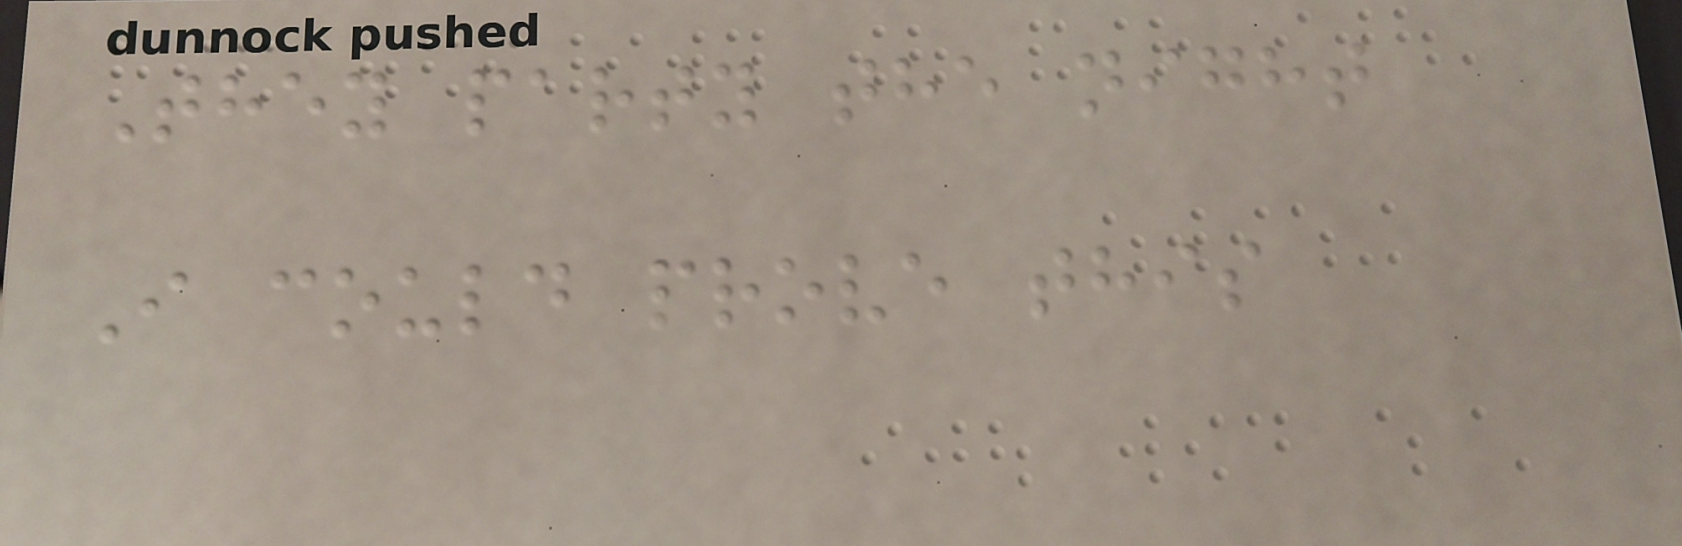They party the night
I could prove this
